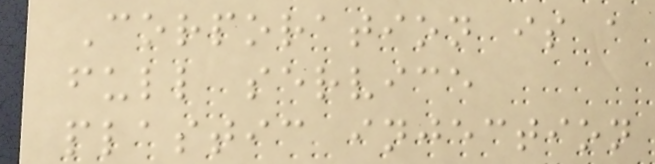Corporation is a
full service
plastic injection
